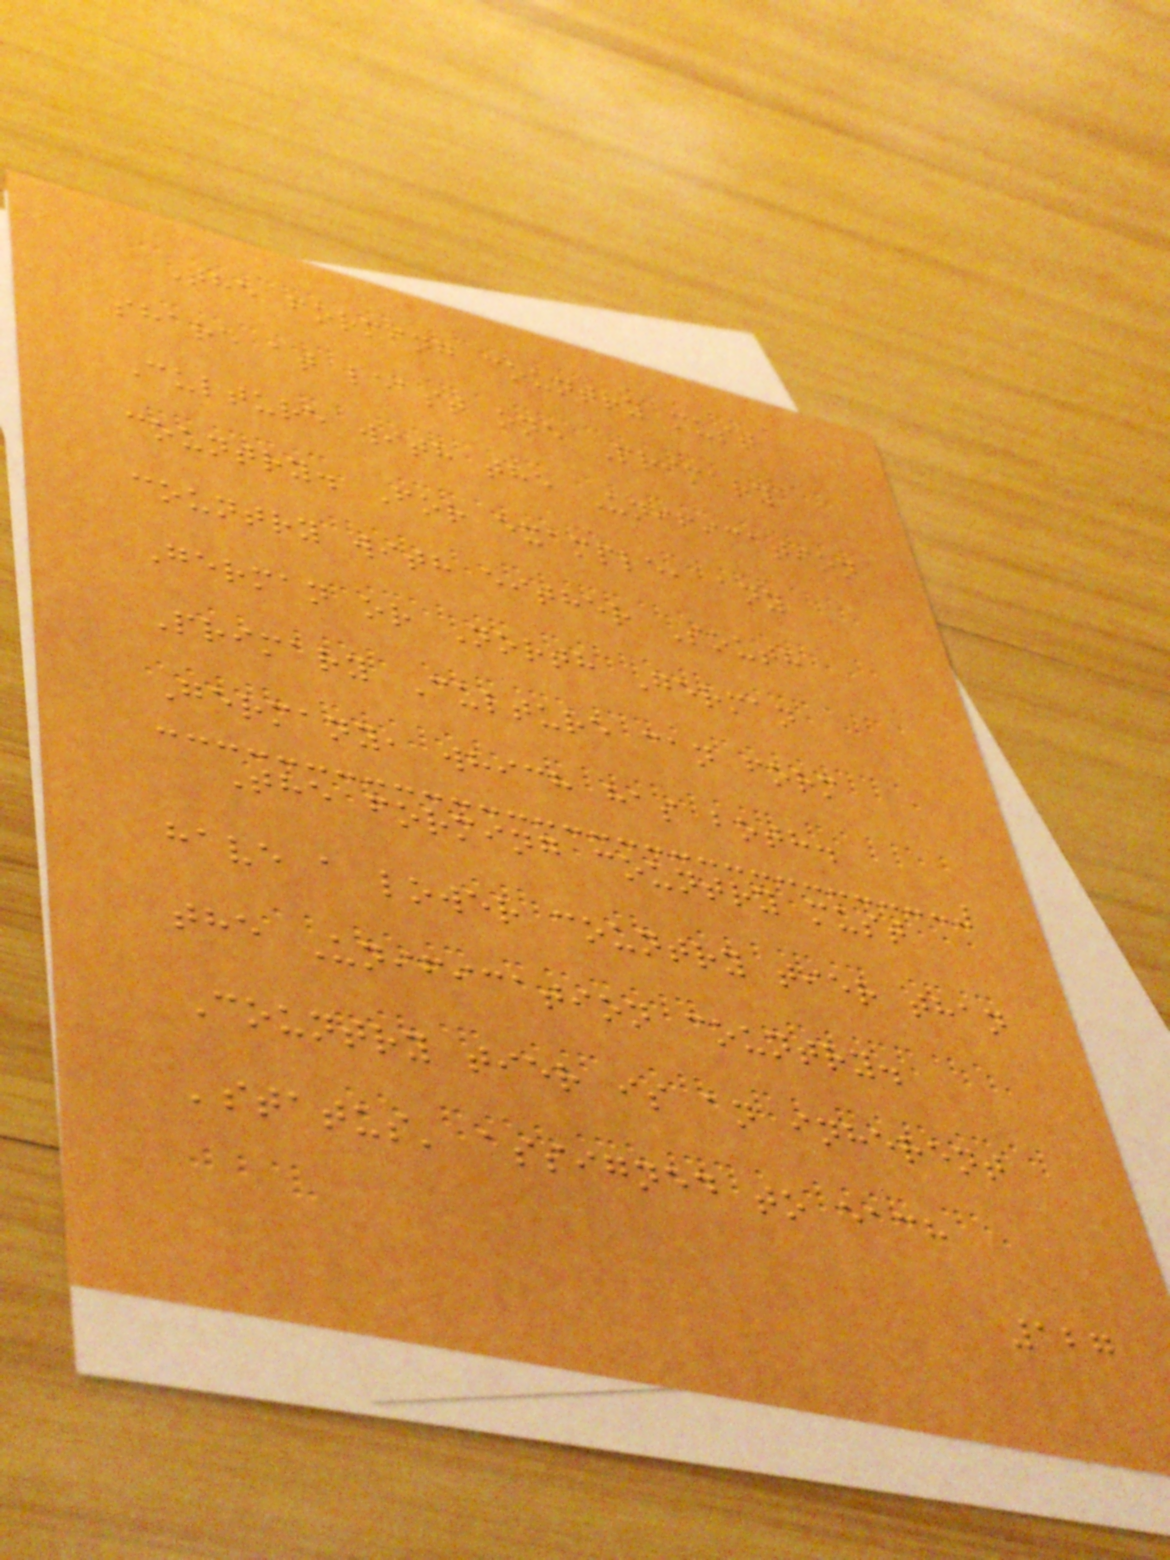The forming country must
share at least one Primary
Culture with the Unification
country. For example, any
country with either South
German or North German
Primary Culture can form
Germany, which has both.
The forming country must
have a lower country tier than
the Unification country.
Country tier is an inherent
'status' assigned to each
127
